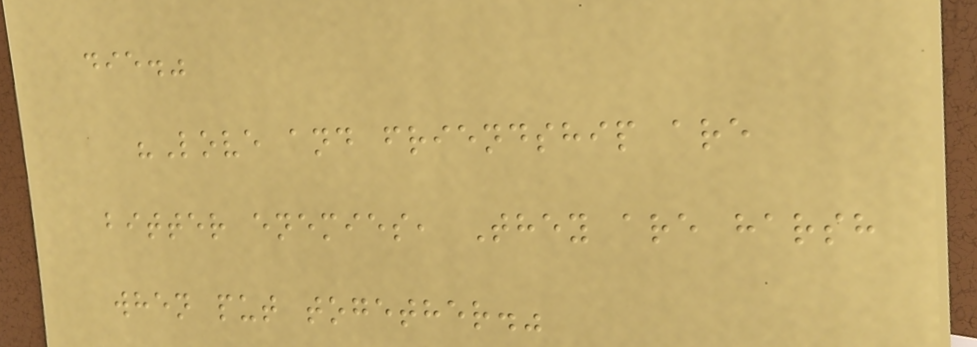die."
"Love and friendship are
bitter enemies, They are harsh
when put together."
